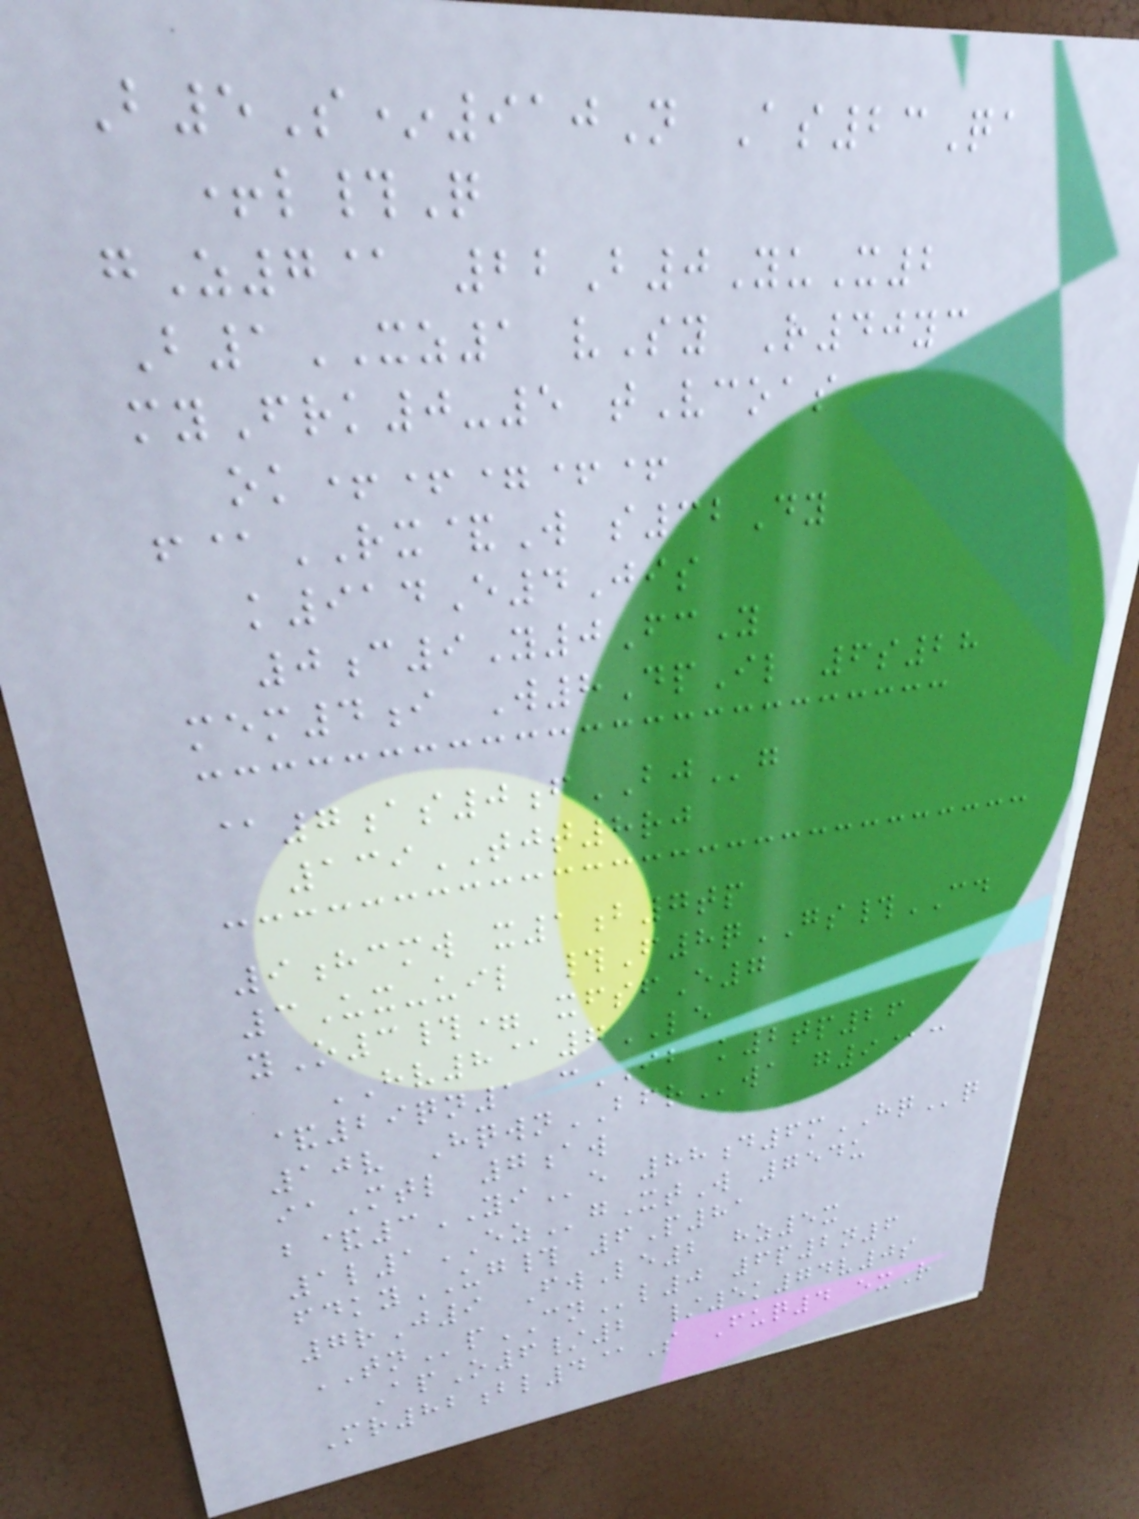B5S*910N As23Qa
+l#Q
gZ7@ 22B0YuX2
B1XZ1 vSy R40yc
myFrk0-5 tVcoas
ok++=++
f@RX&W s32Dy
k914E4Jis
0c9Y0FcY
mem4i W8DpIl 6s28
@7as0fBJg
139TJT8rj
9hcmw x1b7tp
3Ux-uil #F8qGS#CD
yO3#= xfsfE7
HV8@7LE
&29qn1 cIB k2tp26
10v HqwnBFRwa g9@c
iaMtl 7aw
b&3YIe 88d6mHQq
1l1EZgXtW 754u
fdkyUG# 6P81
7rJ9 FwLe2 hz5x
TNpCNl0 6p2n6
ApO6/2 /5k74v0s
Mr82bl4@S Fuq4 exR
